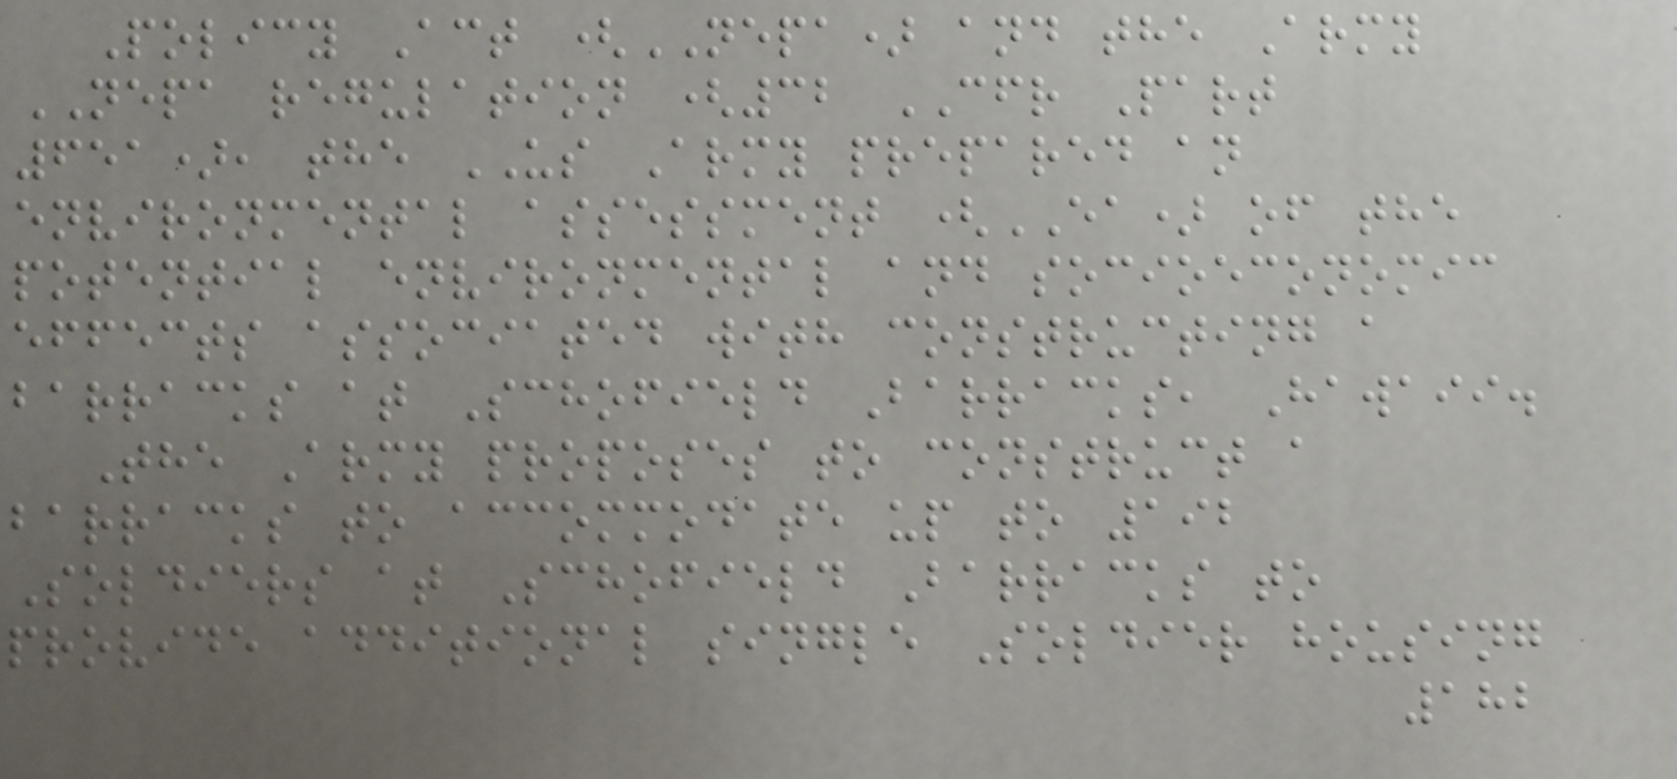Policy Act (NEPA) and the Army
NEPA regulation (32 CFR Part
651), the US Army prepared an
environmental assessment (EA) of the
potential environmental and socioeconomic
effects associated with constructing a
barracks at Schofield Barracks, Hawaii.
The Army proposes to construct a
barracks to accommodate up to 192
Soldiers at Schofield Barracks to
provide additional single Soldier housing
182
